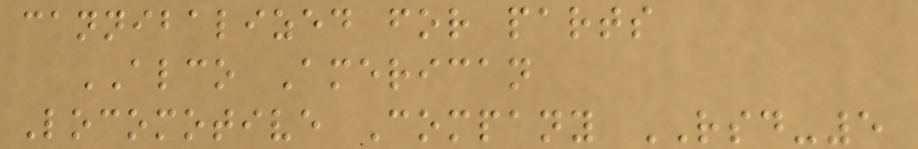cannibalized for parts
ALCO American
Locomotive Company RSD-5
